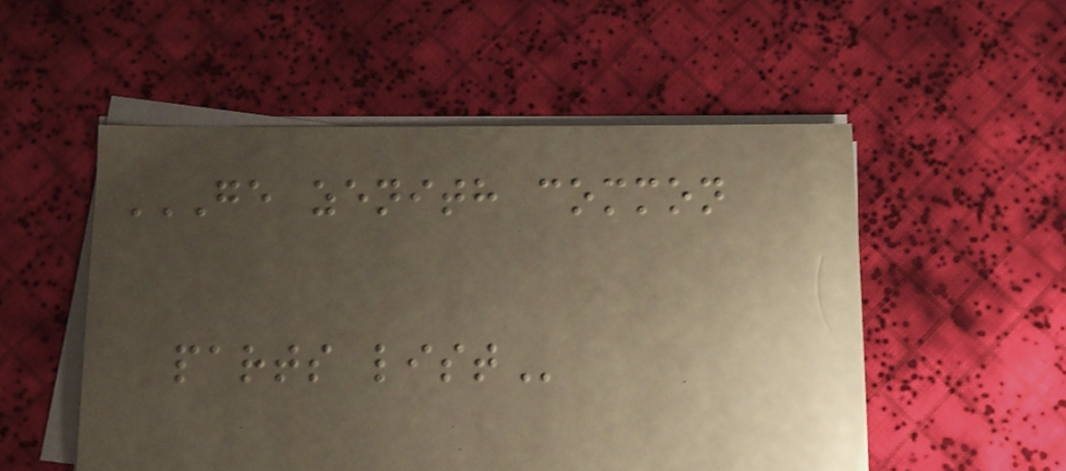GE ZENITH COMMON
PARTS LIST
